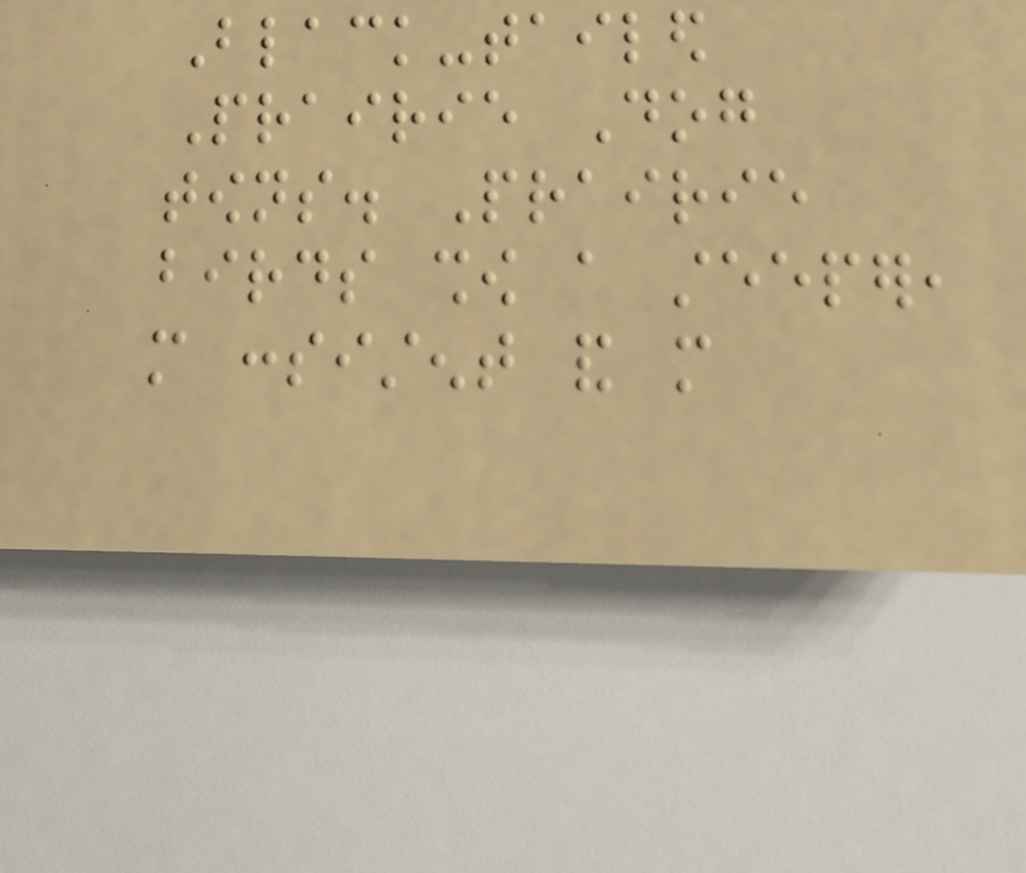Black-tailed
Prairie Dog
towns. Prairie
birds show a steeper,
more consistent and more
